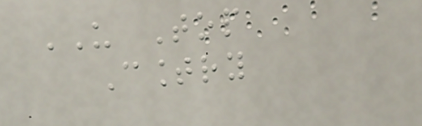US Top
Country
